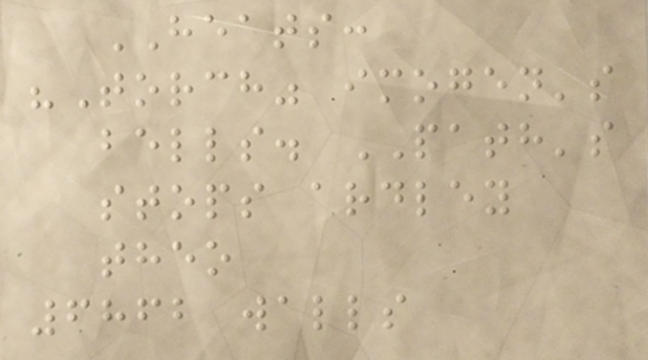HEATS:
"Torch" imogen's
bells. PATH's
stops ardley
theo
6862 walls
